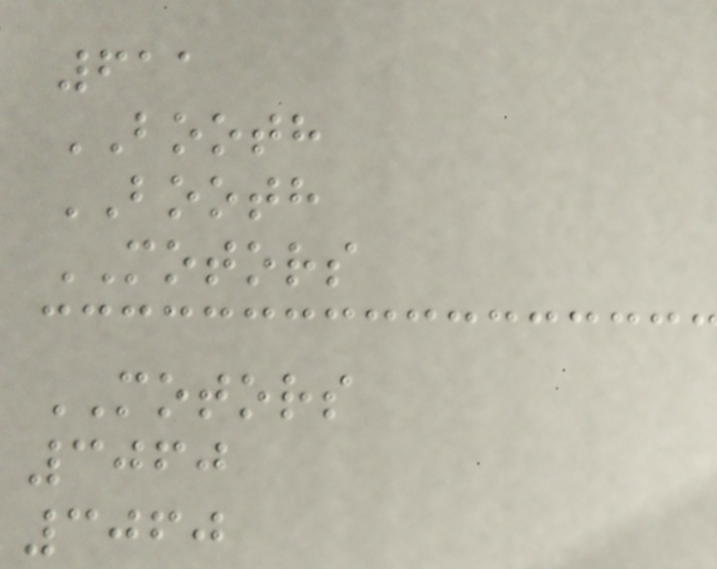611
BOOTH
BOOTH
MOTORS
MOTORS
3060
3060
